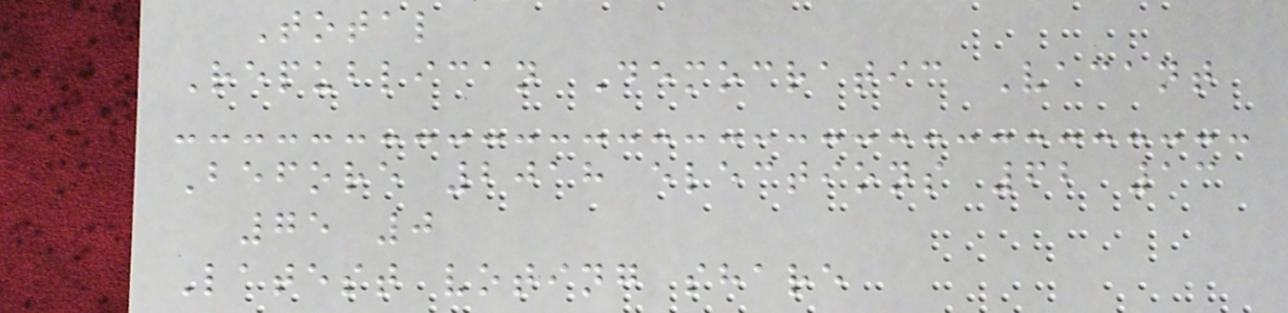Total
Republican Democratic Vacant
Before 2018 elections 62 13
75 0
Latest voting share
